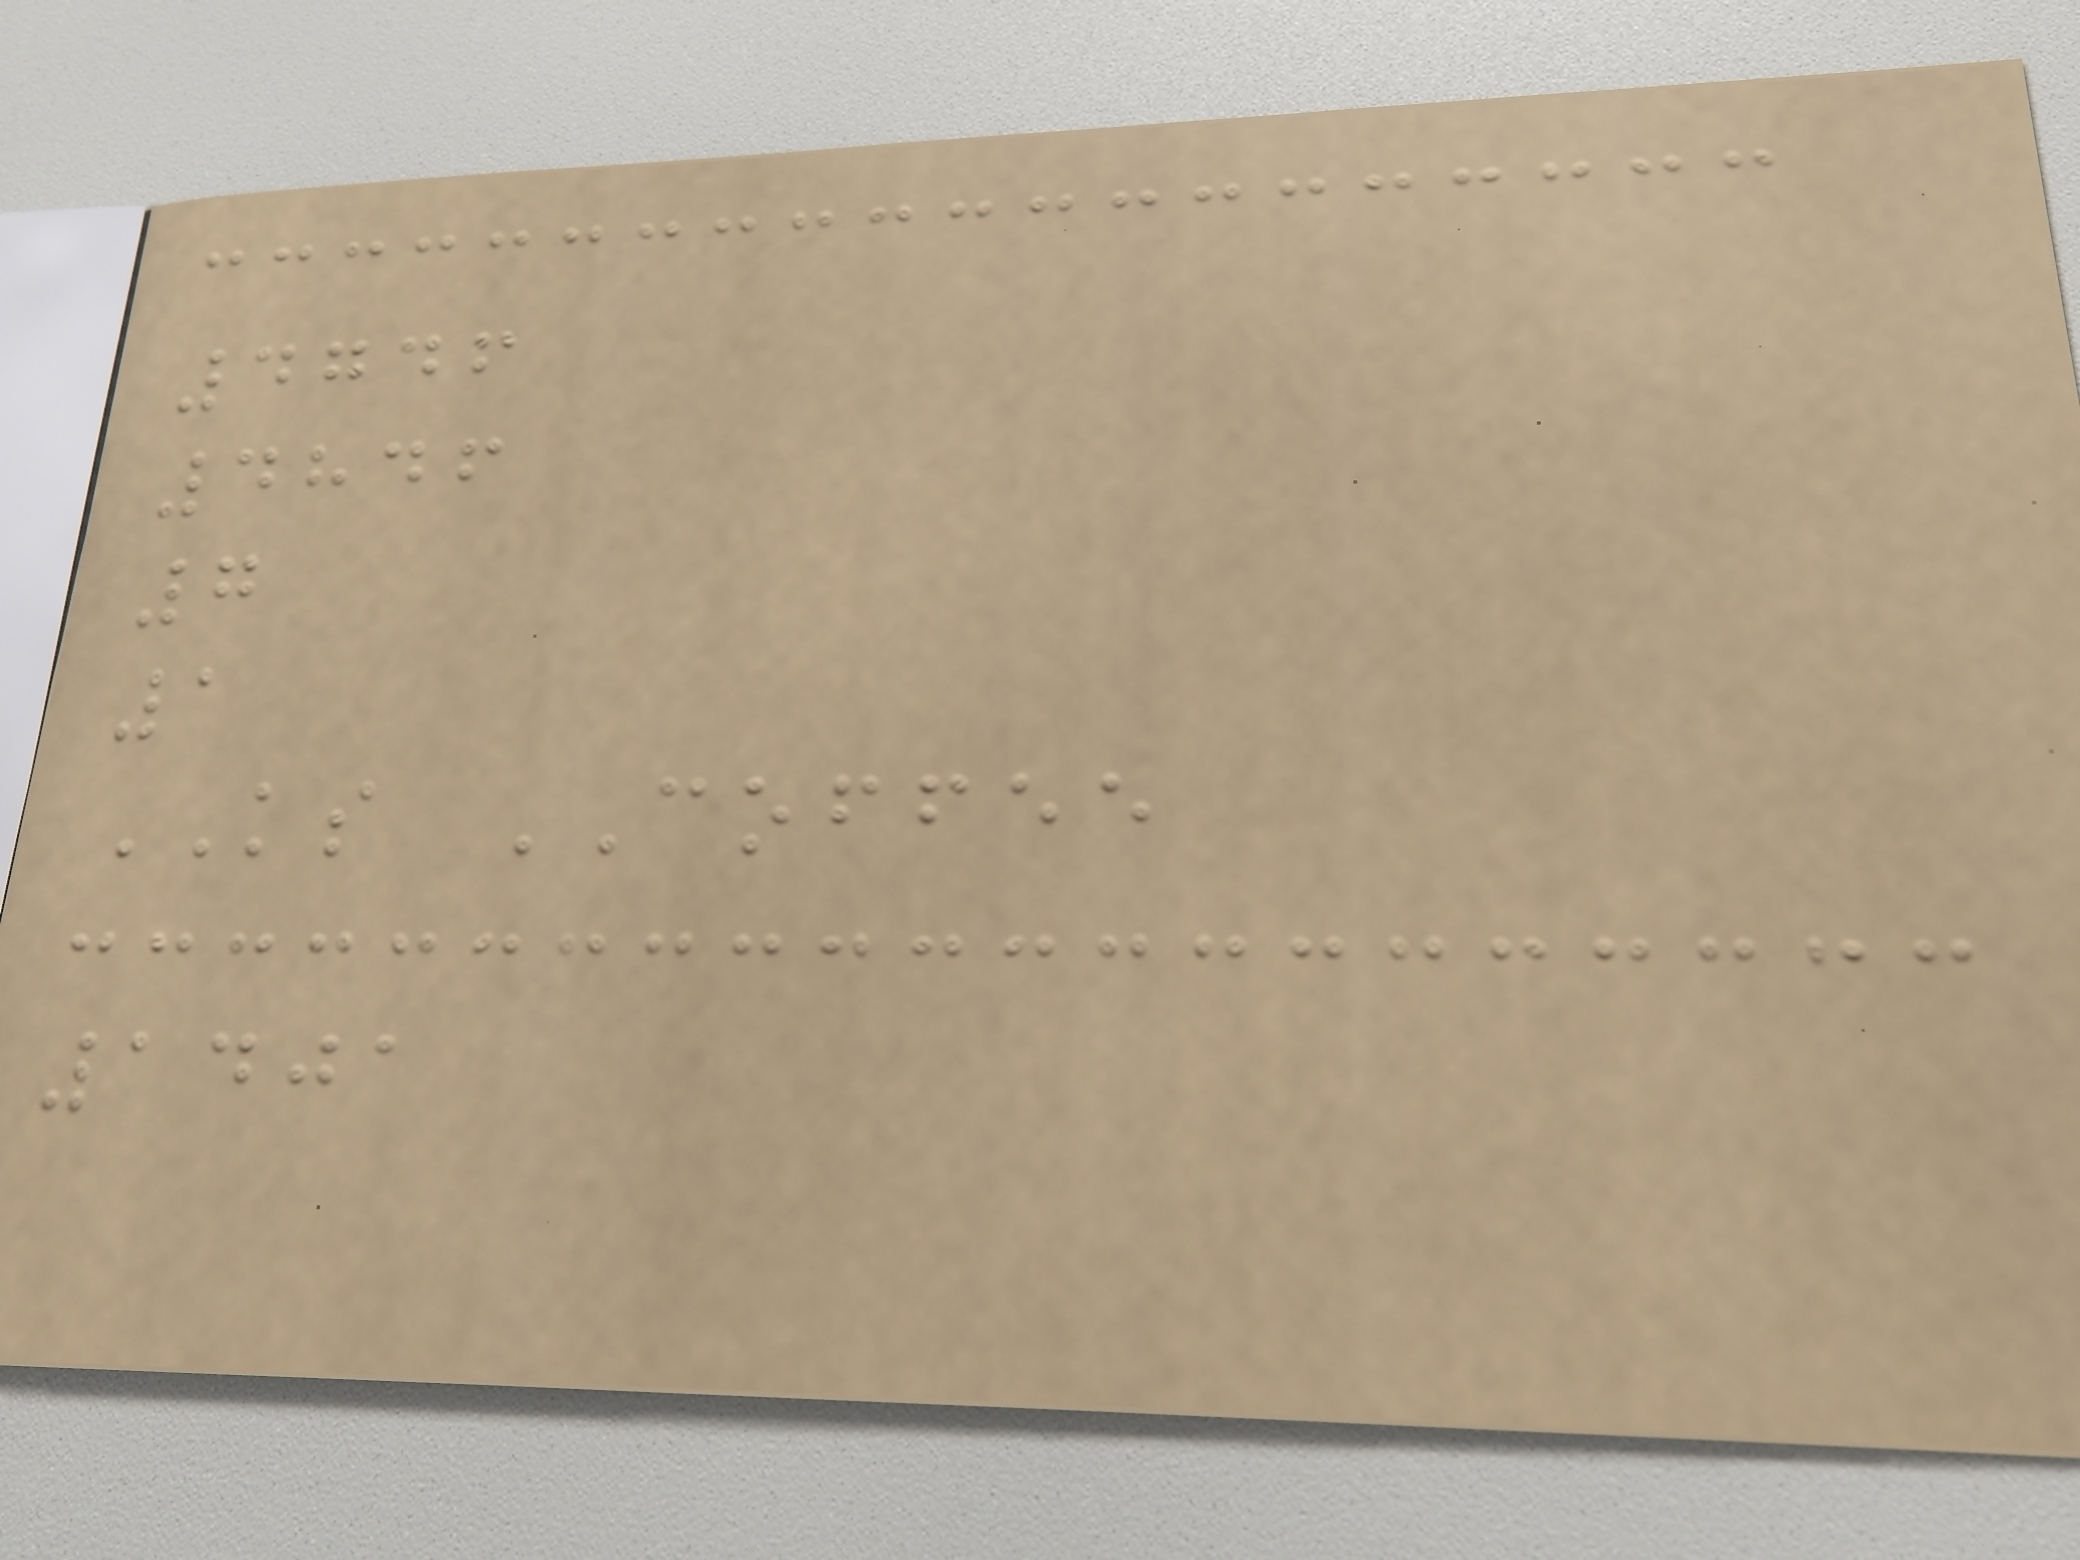4746
4846
7
1
KS COFFEE
1401
